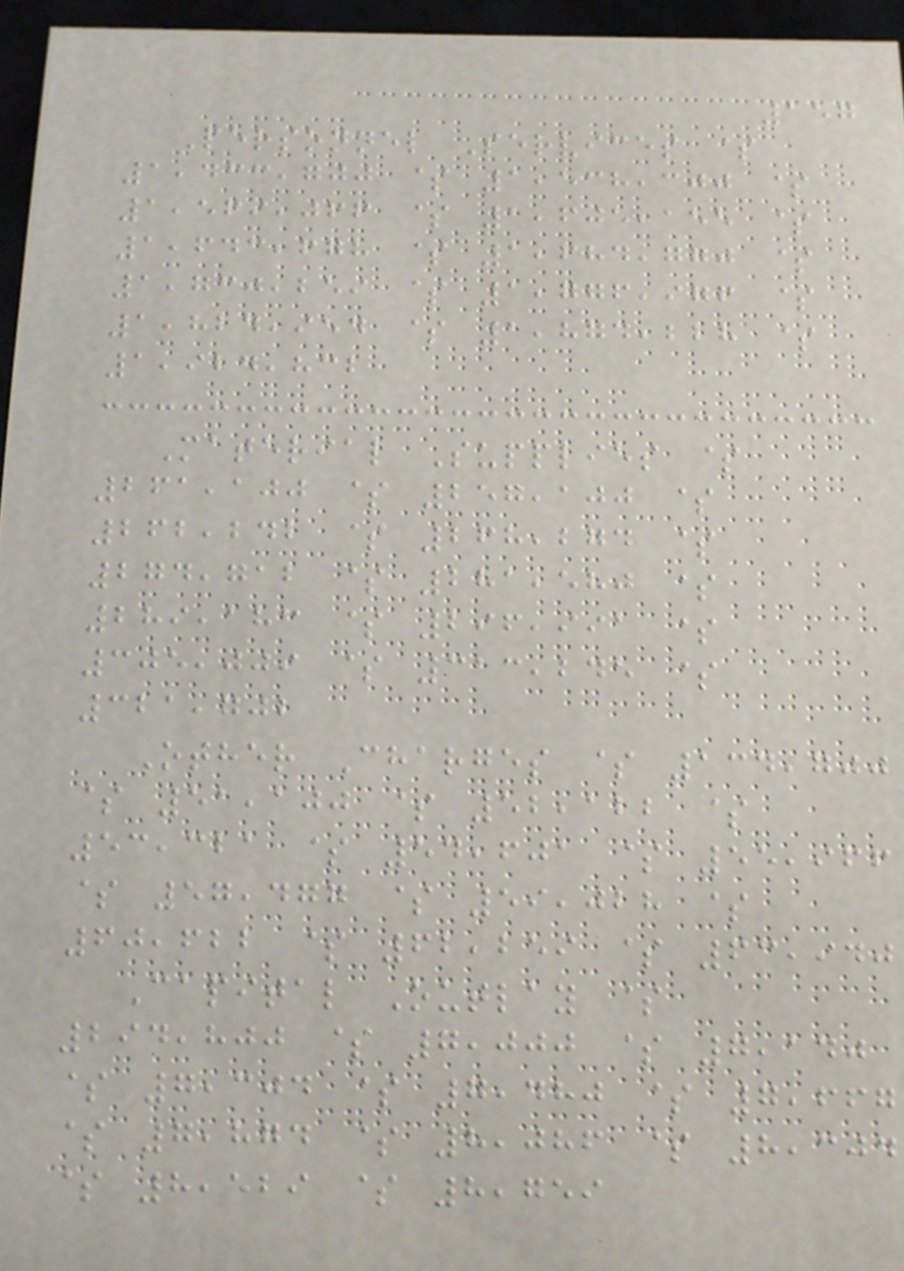157
Personnel Services $
1,433,700 $ 1,538,300 $
1,569,066 $ 1,605,155 $
1,643,678 $ 1,684,770 $
1,730,259 $ 1,776,976 $
1,824,954 $ 1,874,228 $
1,924,832
Material Supplies $
261,100 $ 257,100 $
262,242 $ 268,274 $
274,712 $ 281,580 $
289,183 $ 296,991 $
305,009 $ 313,245 $
321,702
Other Charges $ 134,700
$ 51,100 $ 52,122 $
53,321 $ 54,601 $ 55,966
$ 57,477 $ 59,028 $
60,622 $ 62,259 $ 63,940
Capital Outlay $
294,800 $ 7,000 $ 7,140
$ 7,304 $ 7,480 $ 7,667
$ 7,874 $ 8,086 $ 8,304
$ 8,529 $ 8,759
